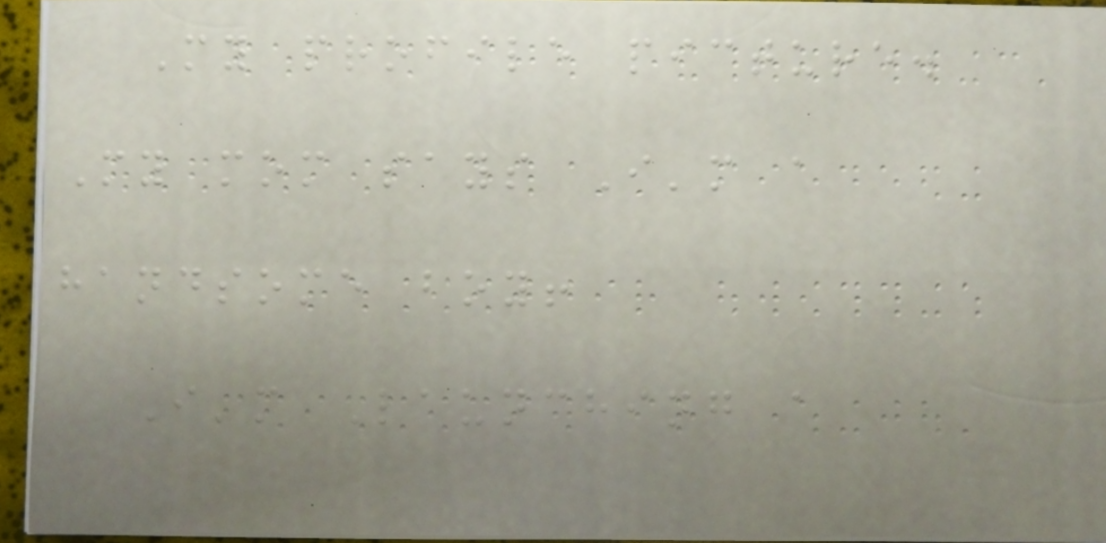My profile picture.
My mom says I'm a
handsome boy!
I'm Launching a
